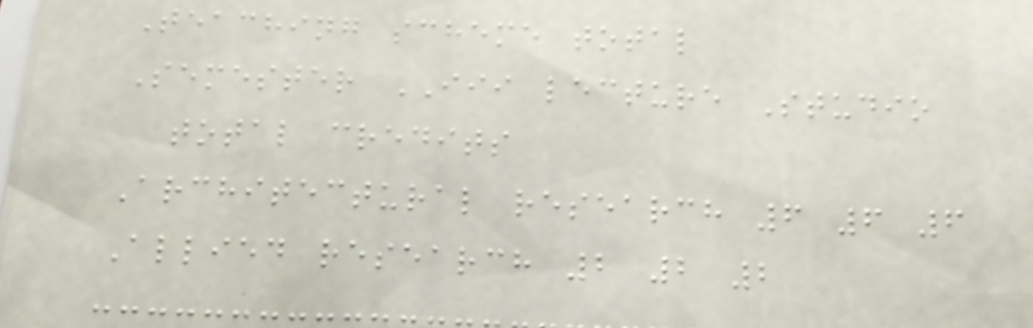Teaching scheme total
Semester III lecture Studio
total credits
Architectural research 6 6 6
Allied research 2 2 2
